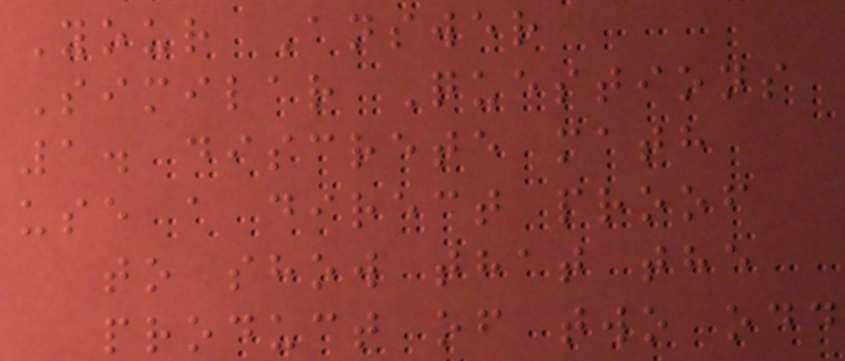Your Answer
Similar Questions
1. discrete math
use a direct proof
to show that the
product of two odd
